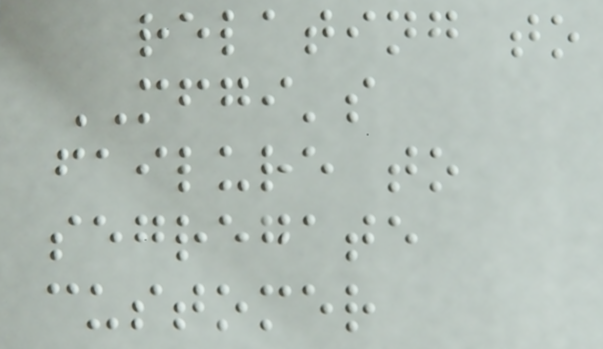relating to
MFGI's
failure to
segregate
customer
